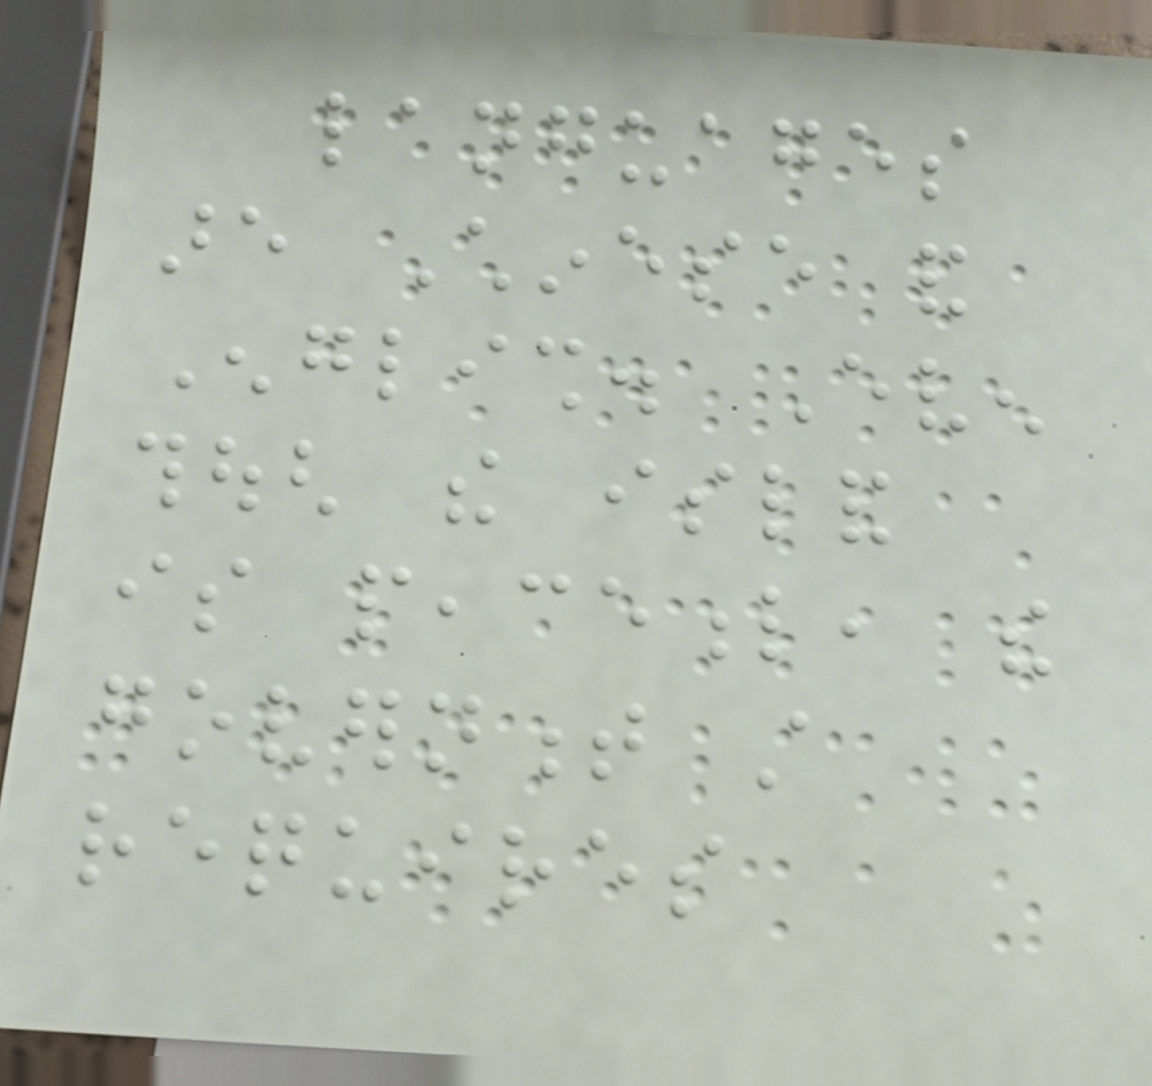languages
are Chinese and
English. Even
though the island
is peaceful, the
government still
requires
